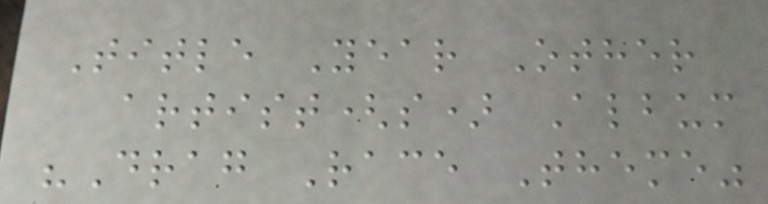Title Year Other
artist(s) Album
"Drag Race Theme"
